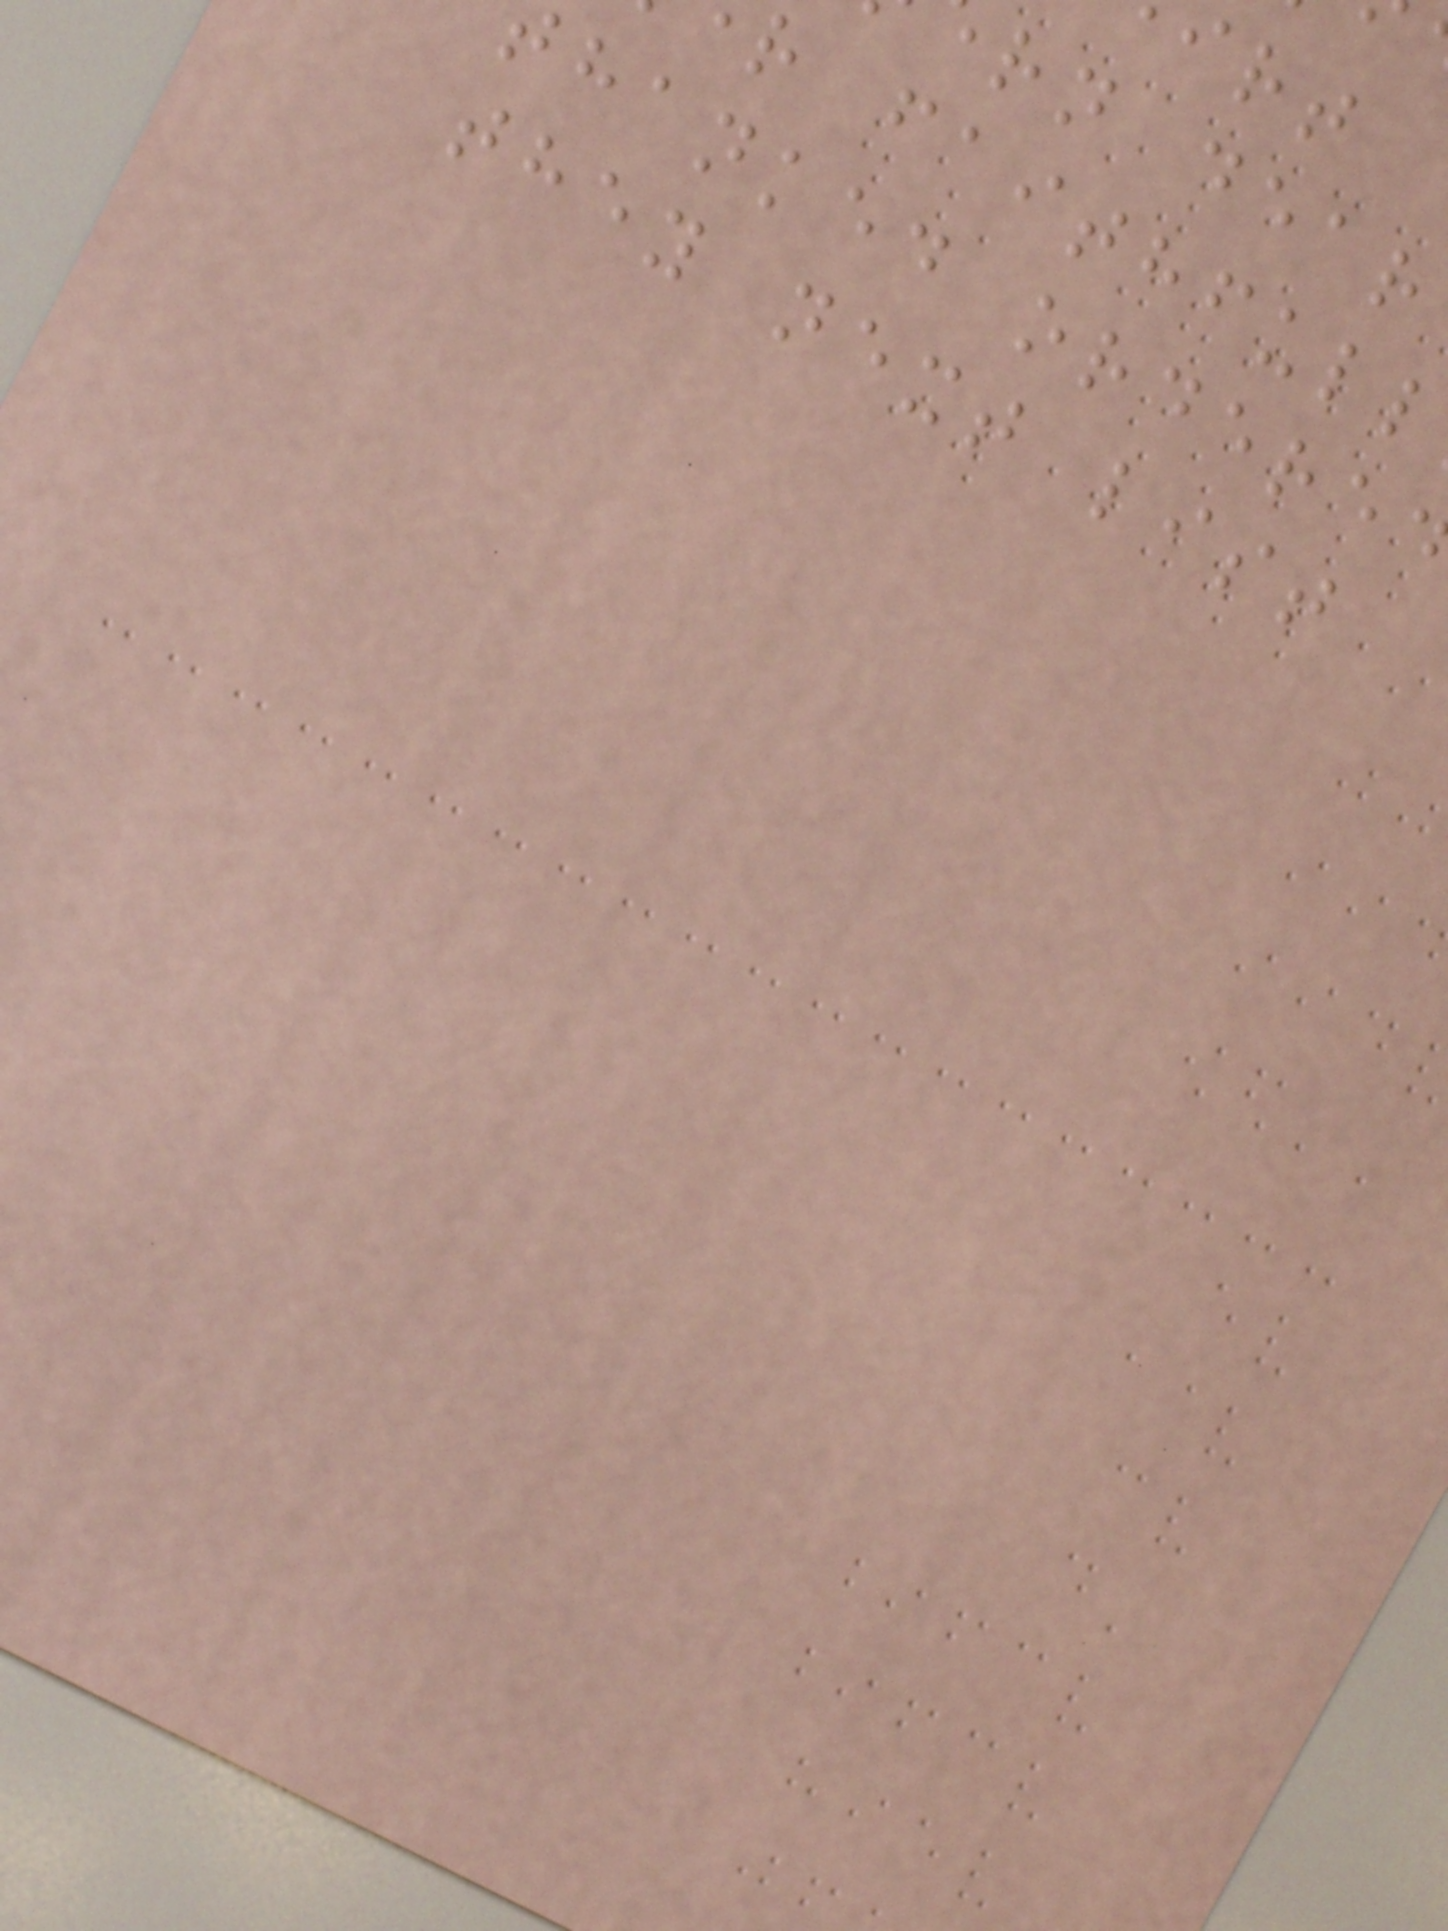rn dear
r faithfull
hanked ordere
they next list
